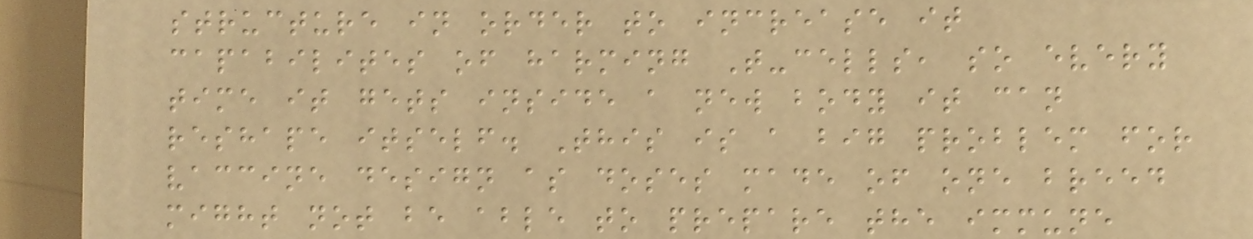structure in order to increase it
capabilites of harming T-cells, so every
time it gets inside a new body it can
reshape itself. This is a big problem for
vaccine design as doses made of one breed
might not be able to prepare the immune
